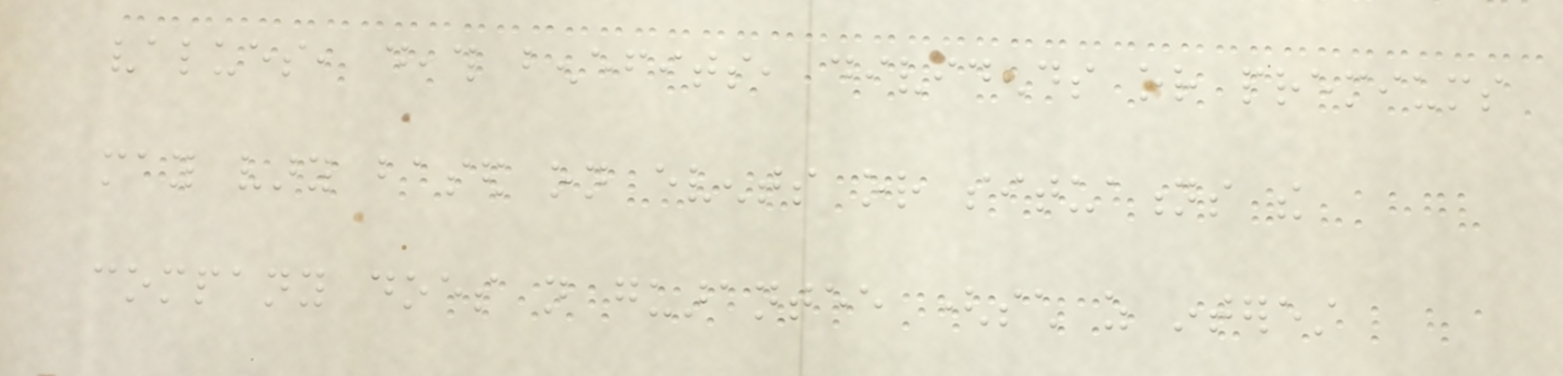values, death benefits, dividends or premiums
may vary based on events or situations the
company does not guarantee (such as interest
